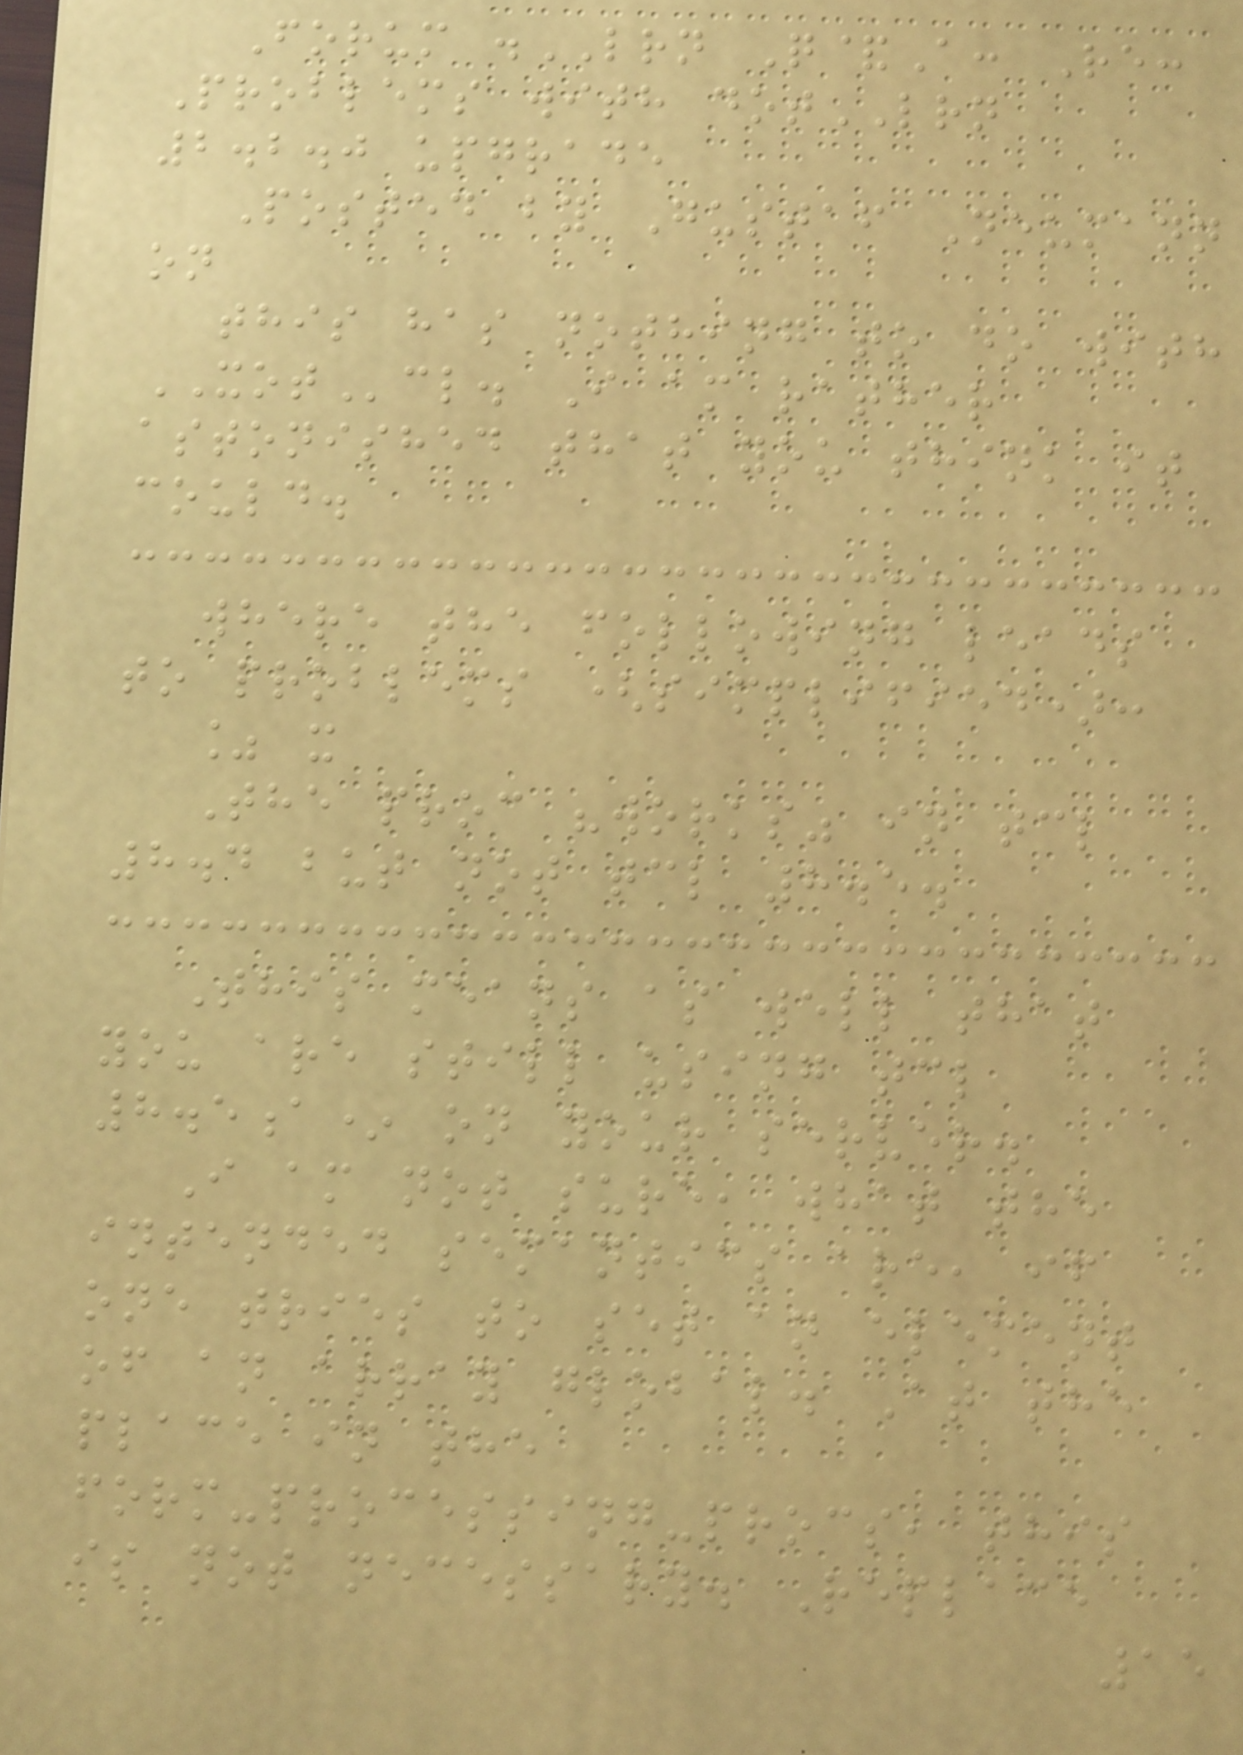Forum .LRN Q&A: Re:
Problems with dotLRN
2.2.0 upgrade
Posted by Gustaf Neumann
on
this has nothing to do with
XOTcl. I am rather
astonished that you think it
could.
where the following leads
to problems (simplified):
% x
The proc "works" in tcl
8.4 but not tcl 8.5.
This means as well that
you are still using tcl
8.5a* on your server.
I am not sure, what the
intended semantics are, if
one tries to set an element
of an array global. At the
place in the
form-processing-procs, this
is not necessary. Replace
15
